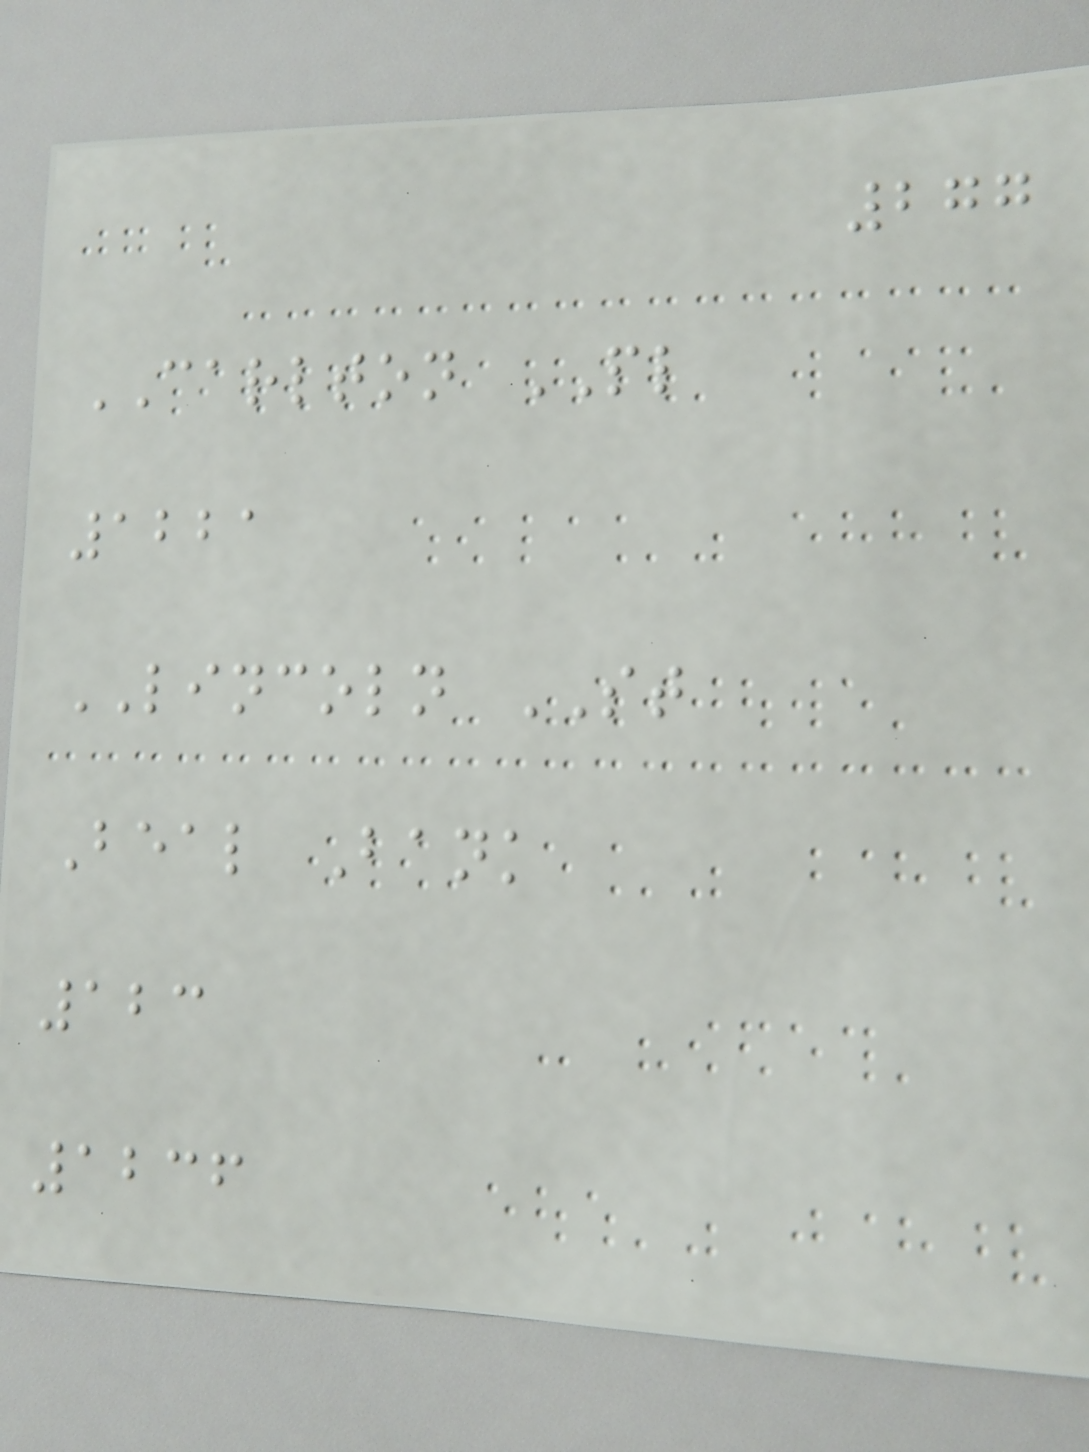277
CARLTON PL
1221
LINCOLN ST
Beal Bank
123
1236
